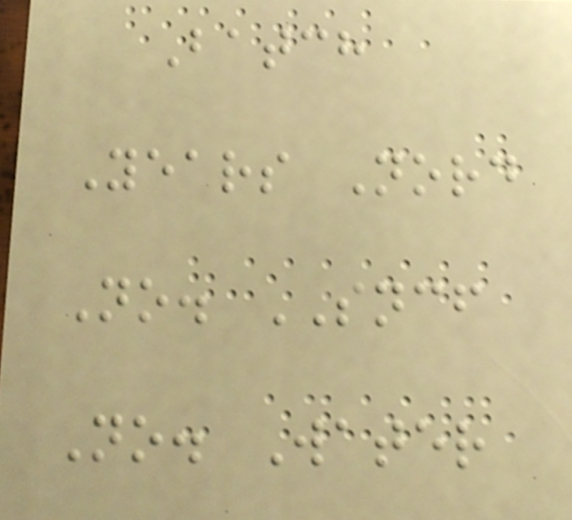Batch
Years Nord
No. SNCF
No. Water
